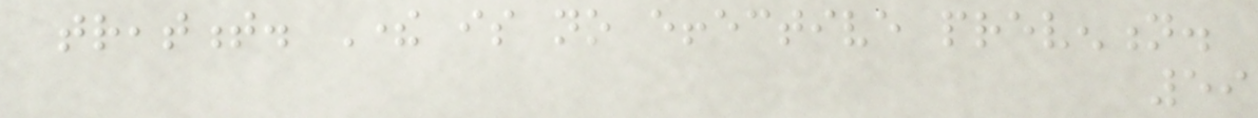treatment. There is no effective prevention.
59
